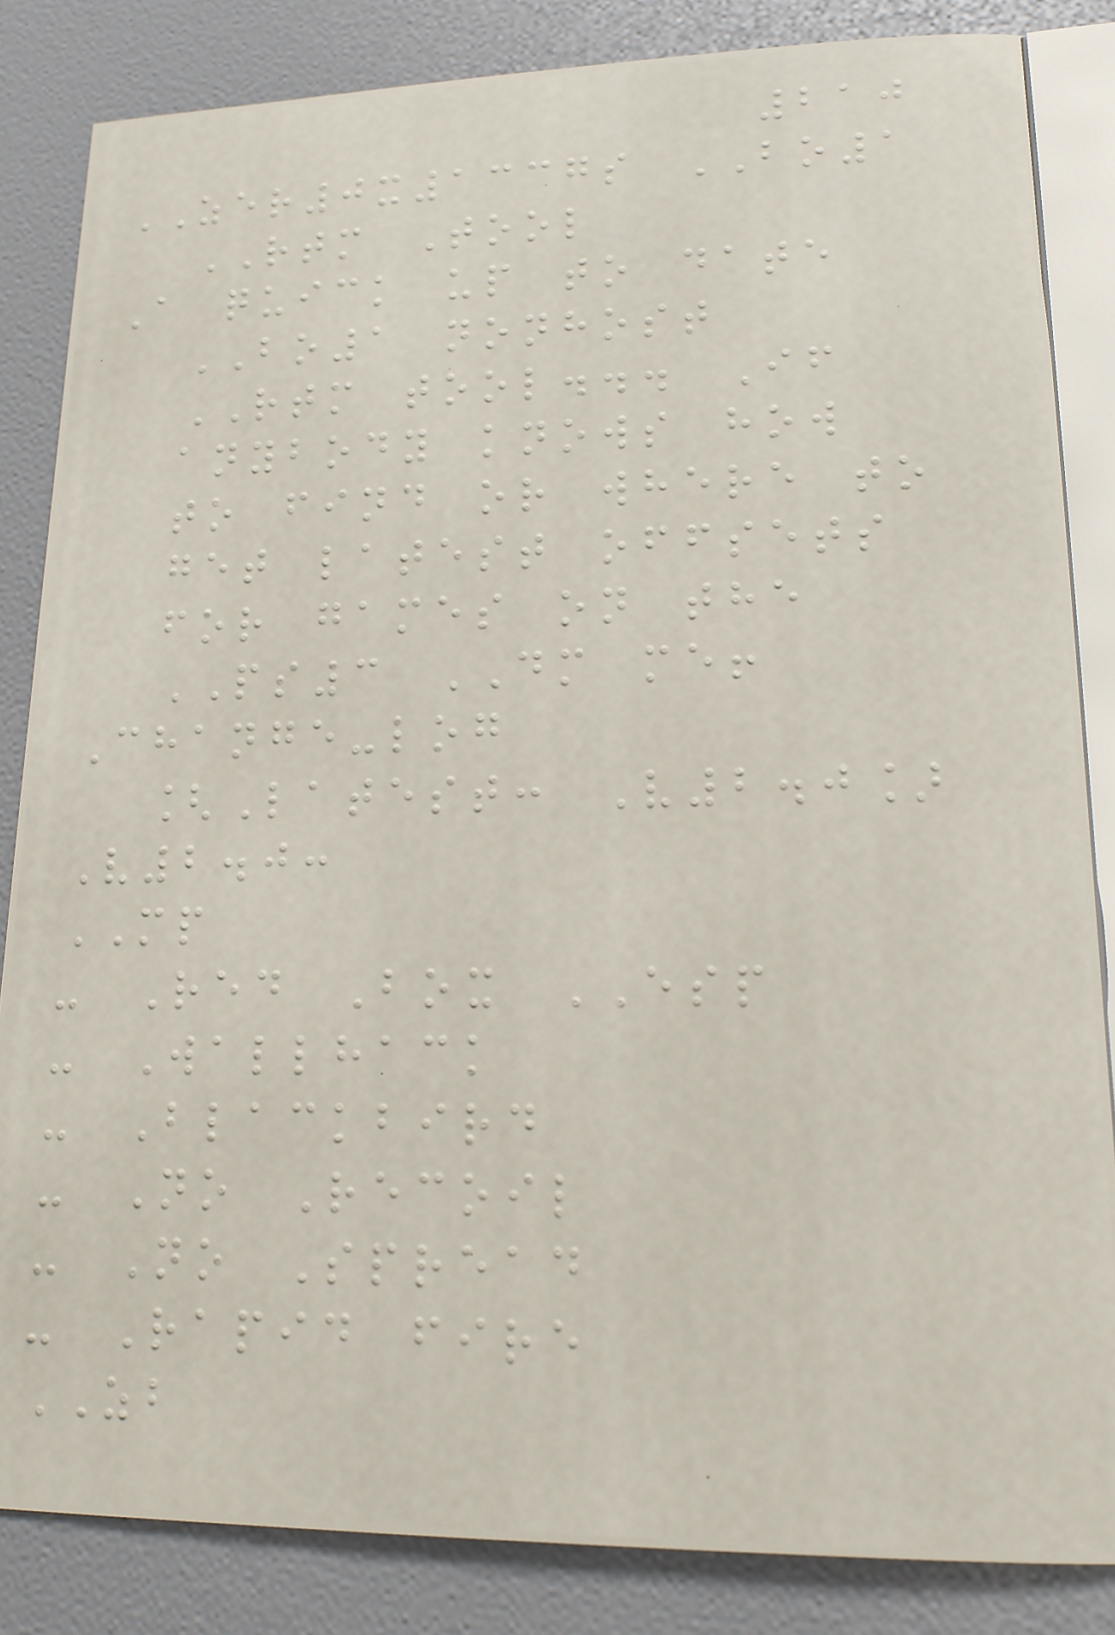210
ZER0x1337s BO1
RTM Tool
A quick up to date
BO1 nonhost
RTM tool... If
anybody knows how
to find or where to
get latest offsets
for games on the
PS3 DM me!
Change-log
[Latest: V2.0]
V2.0:
MP
- Red Box ESP
- Wallhack
- Blackbird
- No Recoil
- No Spread
- Rapid fire
ZB
